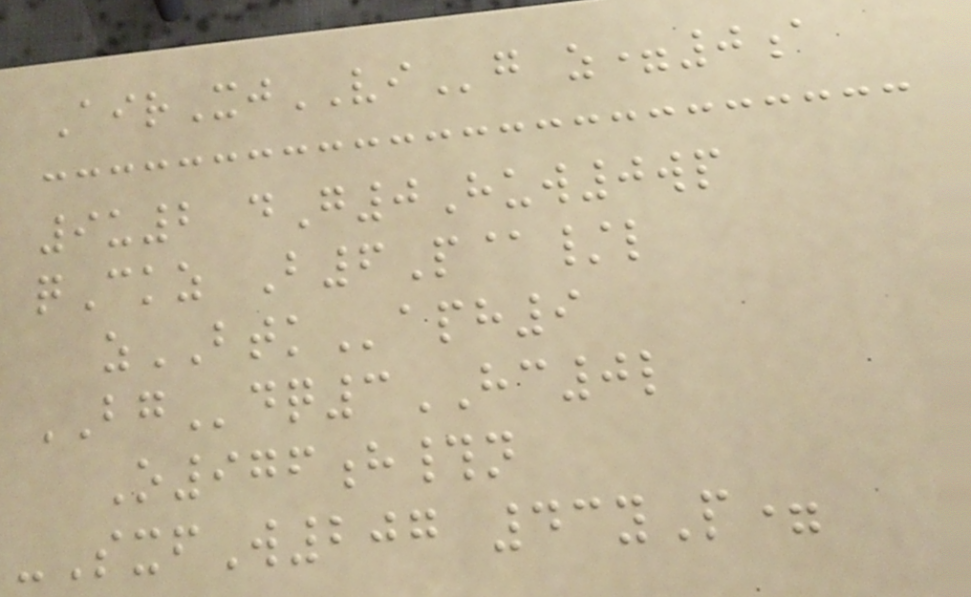AirXjVIg z=0a
9u2 dG0Huw0wp
qCkz B6P@/l
zBTKaph9
BGdq3HC0l
O976h#n
-SxfW207 43yP=
